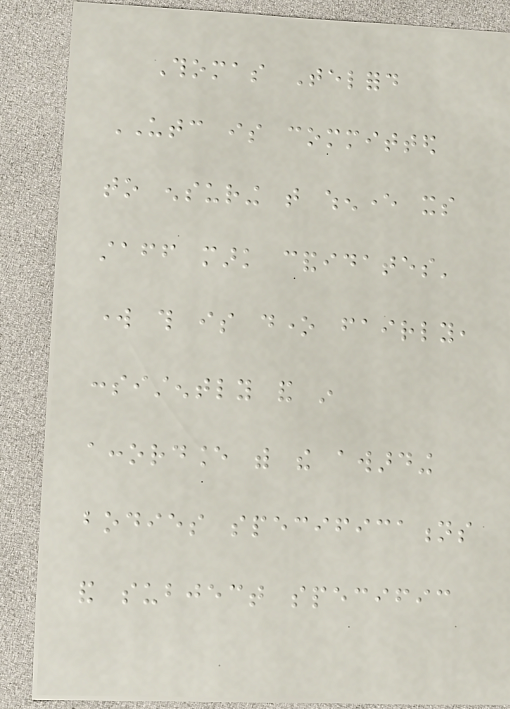Thomas Telford
UTC is committed
to ensuring that whenever its
staff mark candidates'
work this is done fairly,
consistently and in
accordance with the awarding
bodies specifications
and subject specific
